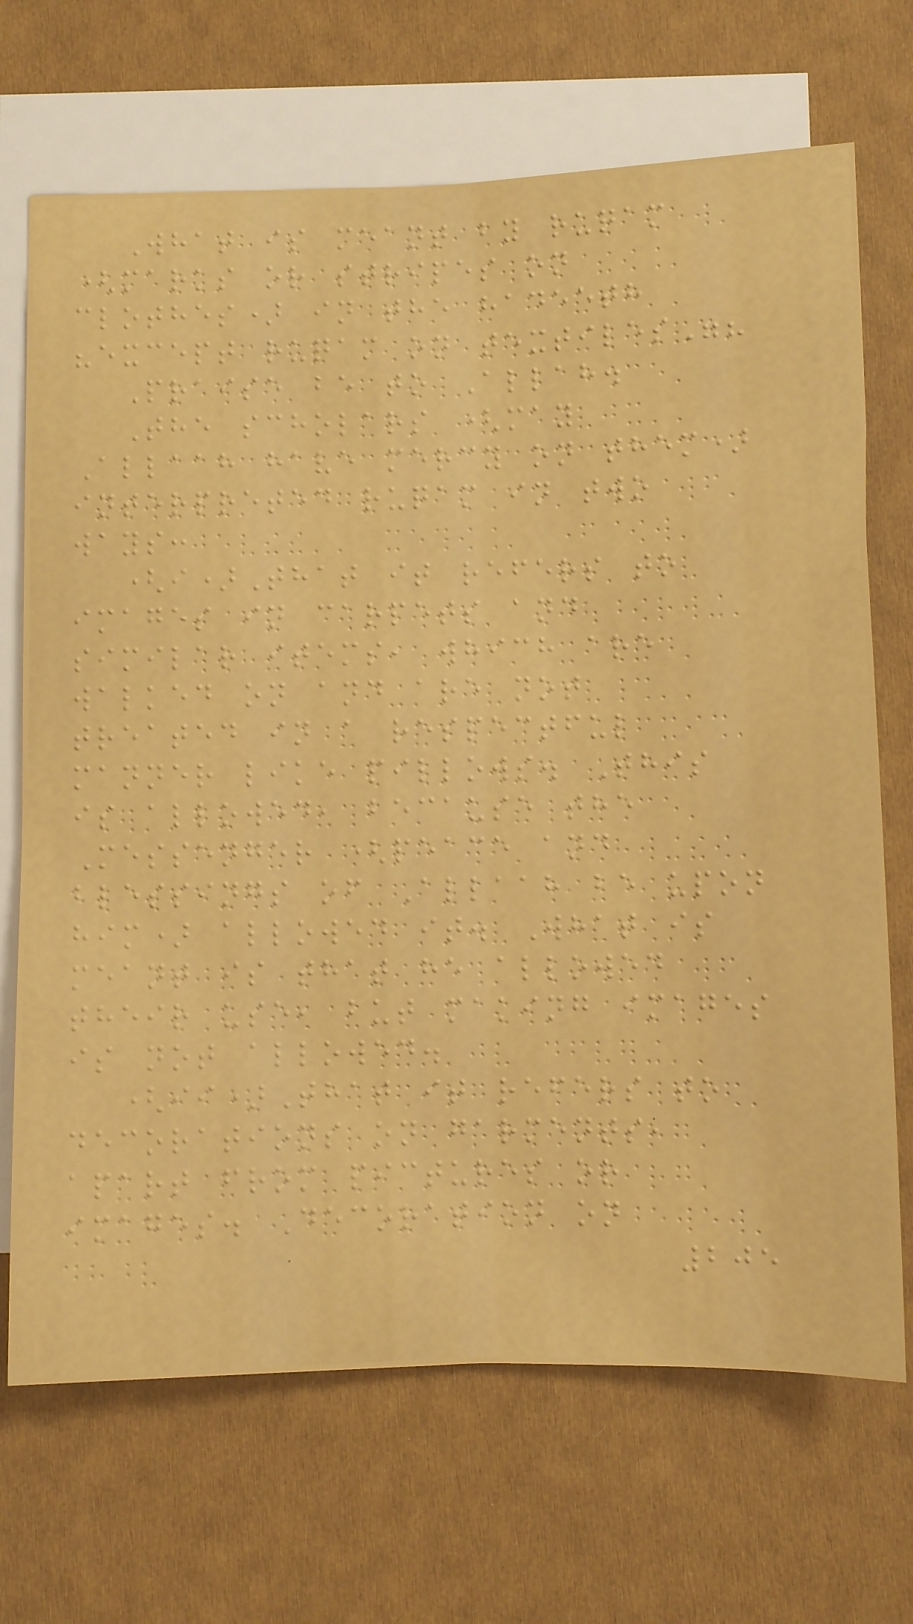What is meant by ruqam
(marks or stripes on
clothes) in the hadeeth
"except ruqam on textiles"?
Praise be to Allah.
The scholars (may
Allaah have mercy on them)
interpreted ruqam in two
ways:
(i)That it refers to
images in carpets and
similar items, which are
walked on and are not
treated in a respectful
manner like pillows. This
is allowed, because the
Messenger (peace and
blessings of Allaah be upon
him) allowed it. What is
meant is that he allowed
their use, but making images
is not allowed.
(ii)That it refers to
decorations on garments,
apart from pictures or
images. Decoration on
205
